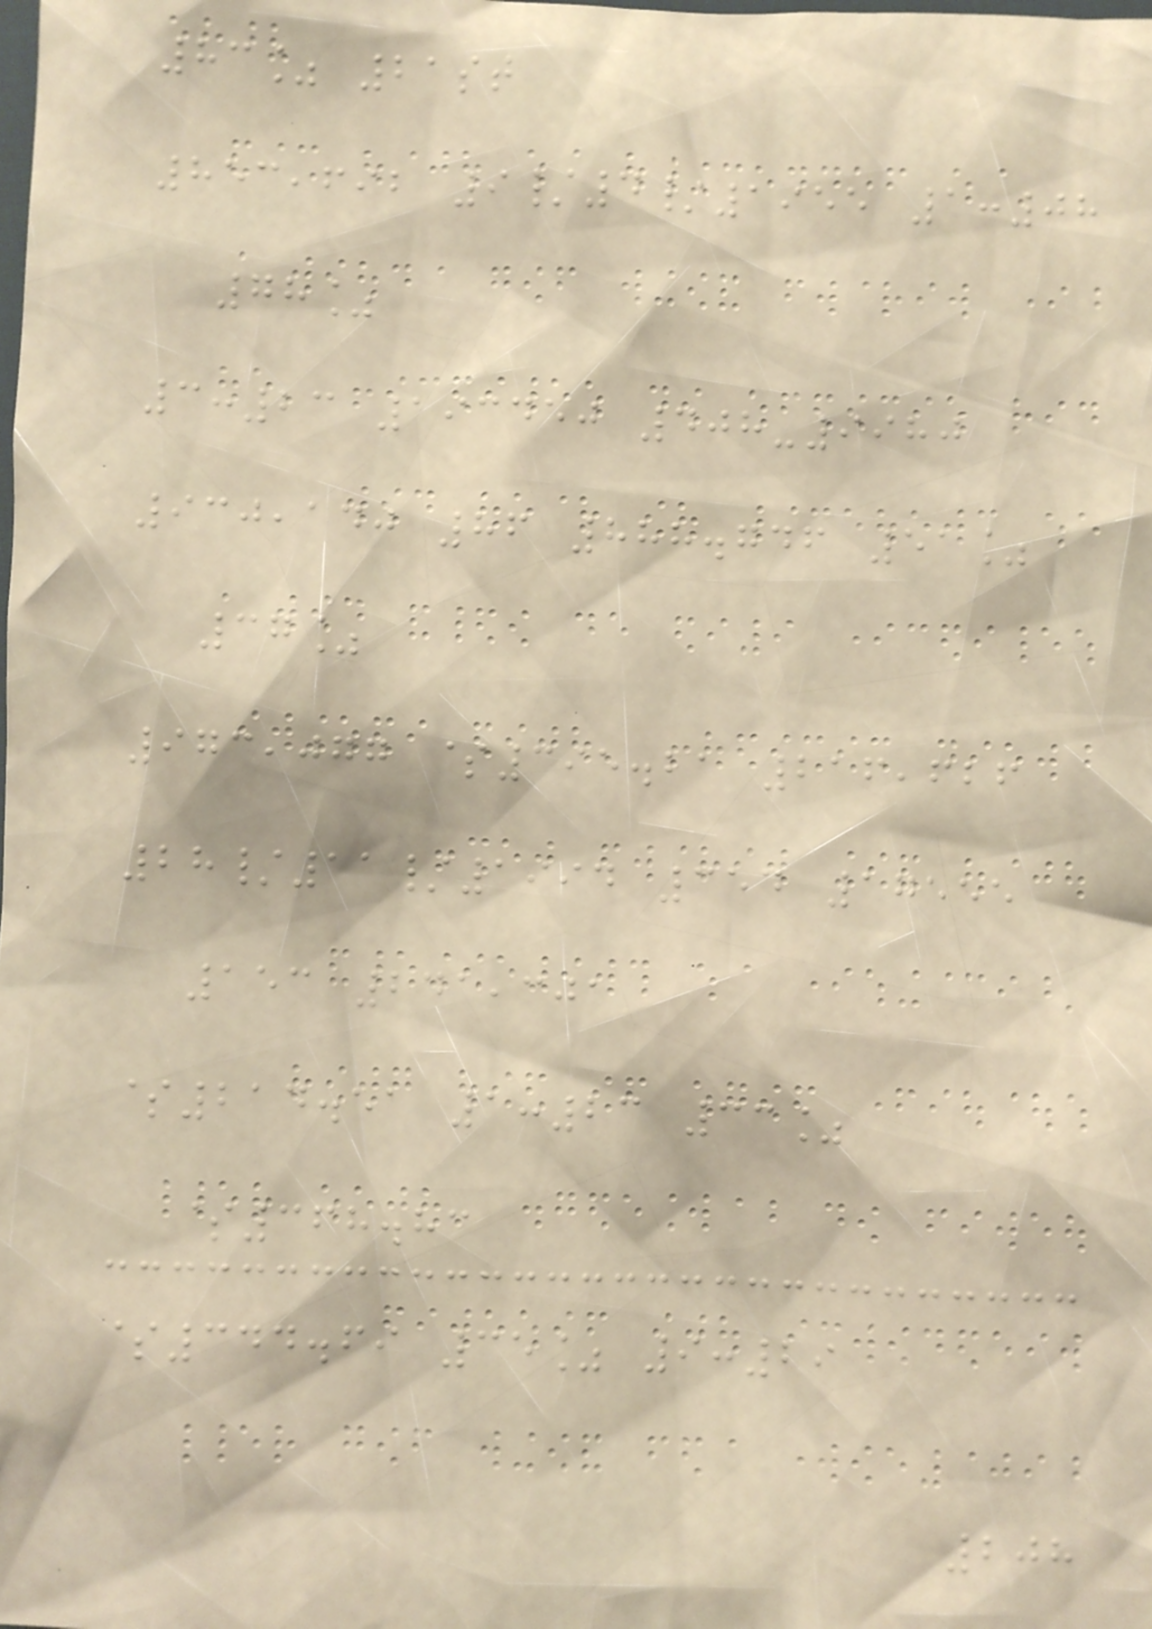83% 21st
853,692 9/4/1955 1:08
78%
3:23 193450 408-9980
930,140 86 888.746 51%
37%
973,077 $395.21 216,626
28/11/1994 354 17555
153 241,301
$214.51 1:23 33%
$368.83
$344.69 35% 9:29
208
